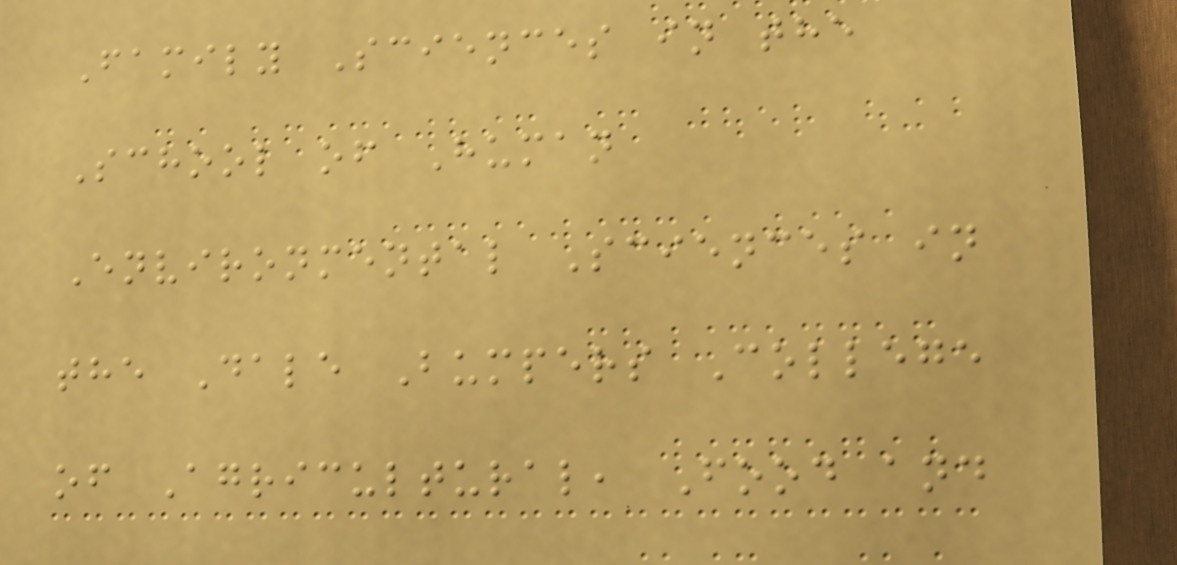Family Sciences in the
School of Human
Environmental Sciences in
the Dale Bumpers College
of Agricultural, Food and
